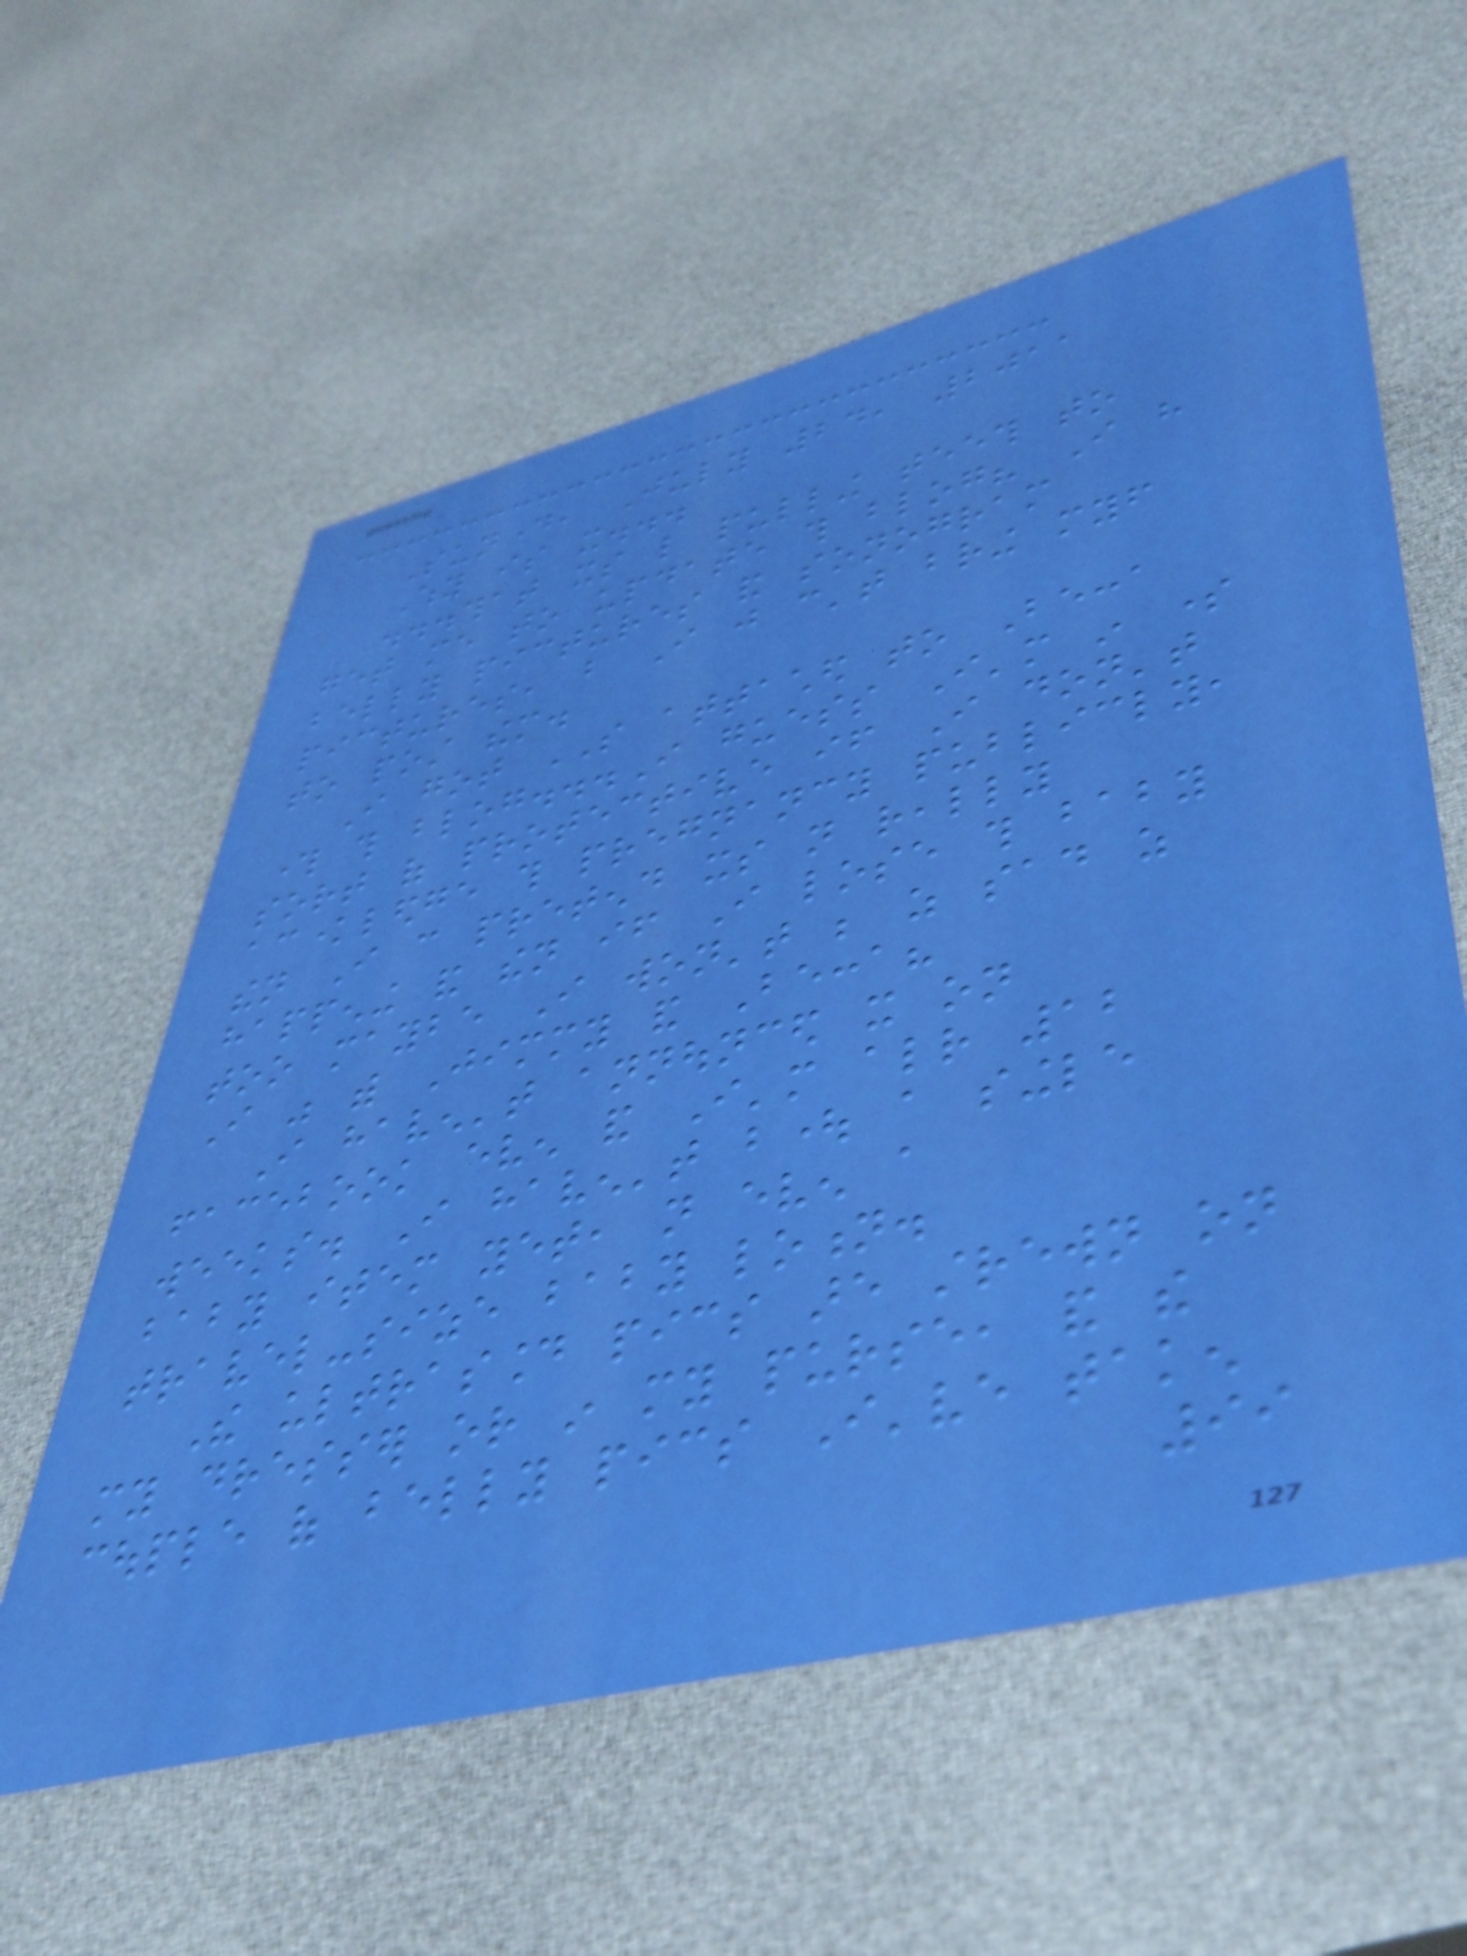Sunday, July 24, 2011
Why is it...
...that its like pulling teeth to
get me to update this blog? I have
belly pictures and sonogram
pictures, but I just can't bring myself
to post them.
I got SO attached to Becca
through this blog...I guess I'm in some
sort of protective if I don't
acknowledge this pregnancy publicly,
then I can pretend its not really
happening and then if I lose this baby
too maybe I won't be as sad as
I was with Jimmy and Becca?
I haven't announced it on
facebook even and I'm already 12
weeks. I haven't bought a single
baby item yet, not even a
travel-size baby lotion.
The ultrasound pics are strewn on
my dresser or in my purse, and the
couple of belly pics I've taken
99
